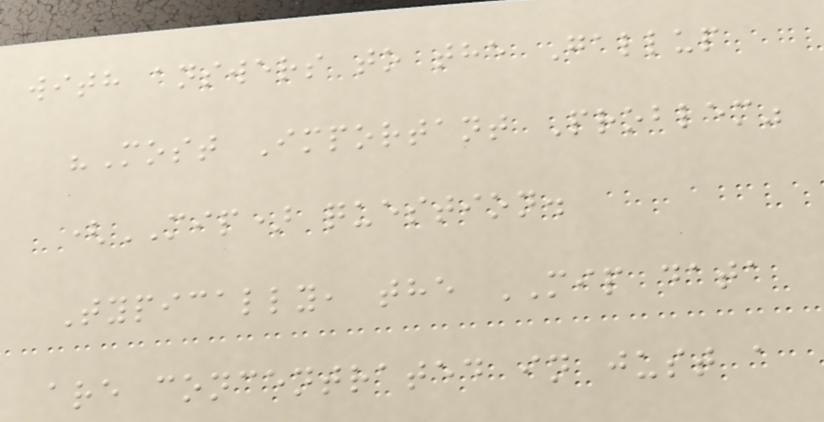with answers to the Gallup
"Most Important Problem"
(MIP) question.
Typically, the MIP data
are concentrated in just a
